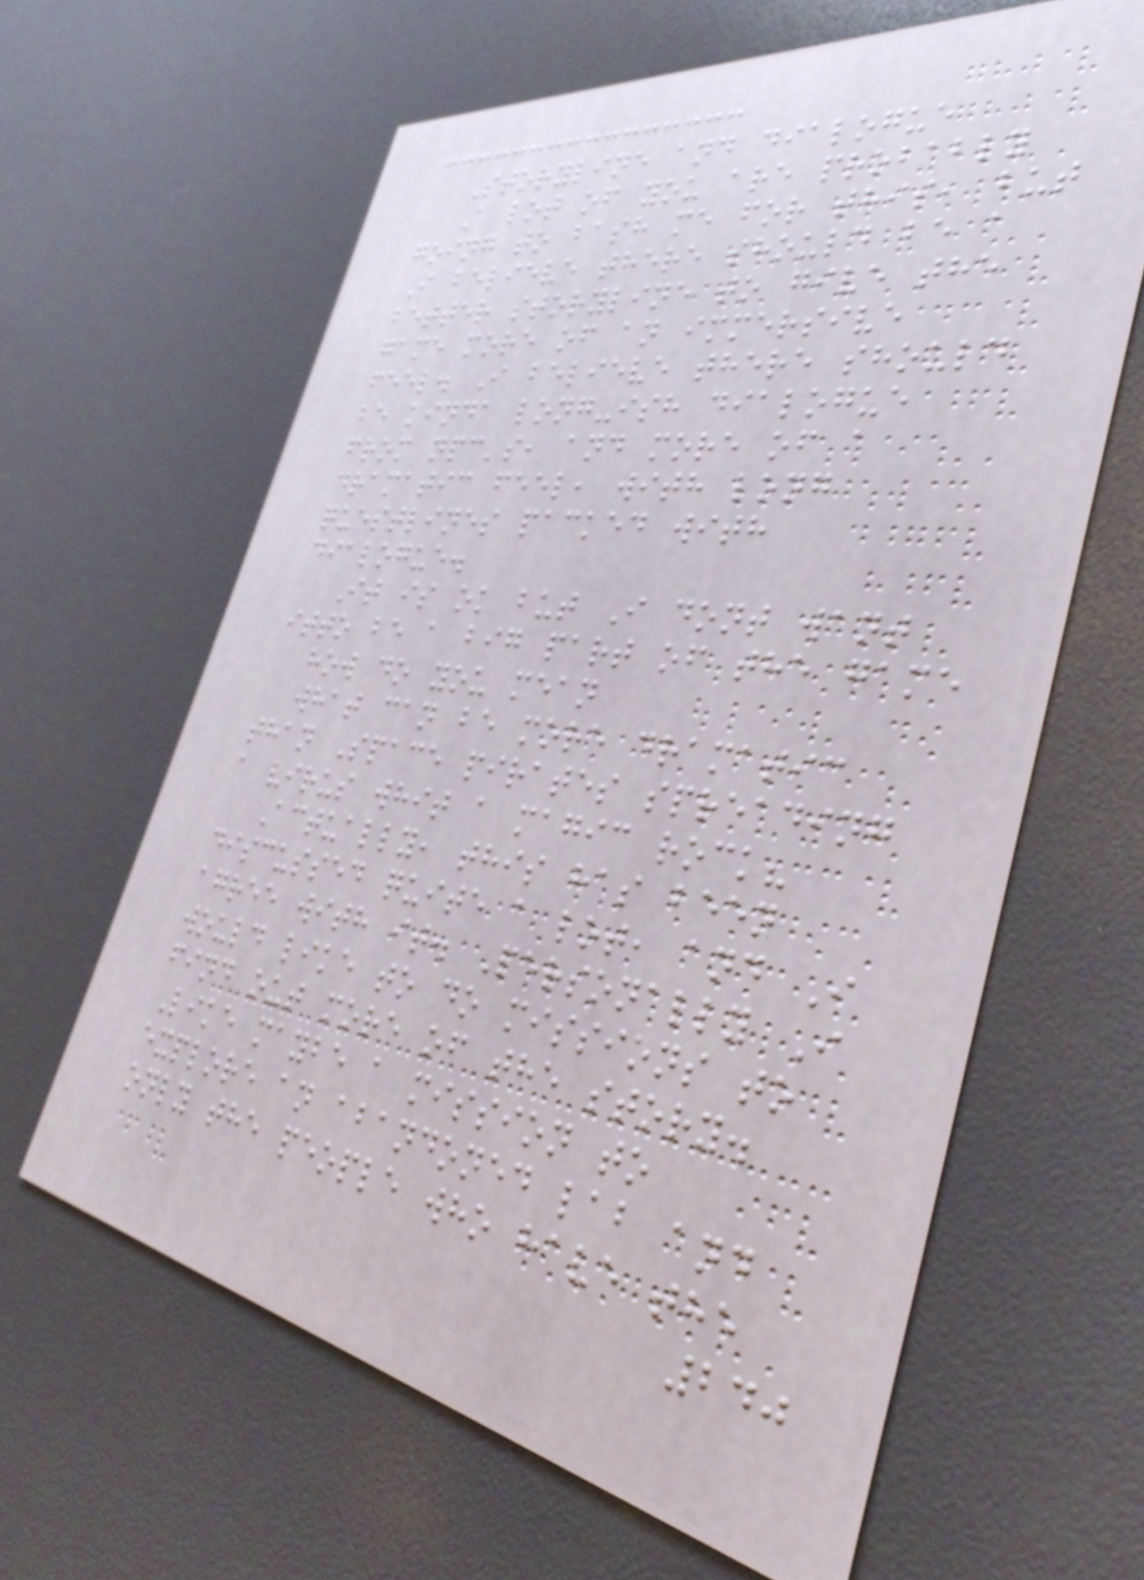Storyline and dialogue
A lot of you are probably
going to bash me for this, but
I believe there should be a
better storyline to give the
game more of an immersive
feel. I believe there should
be kinda long-ish dialogue
from npc's, and more of a
dramatic feel, with long
questlines packed with
dialogue.
It is ok but I dont want
itto be a big part of the game
how do you mean
what can be more dramatic
than Space pirates spreading
a virus whit a magic rock?
Actually, this has been
discussed quite a lot, and I
agree with it. Personally I
would like to do missions to
find out more of the story.
Like maybe a mission to
explore an abandoned lab and
only the people who have the
240
